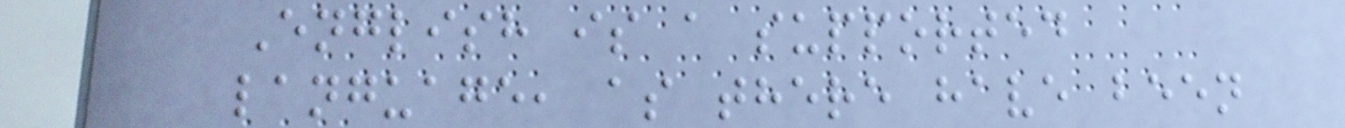English is a supported
language, as there have been
